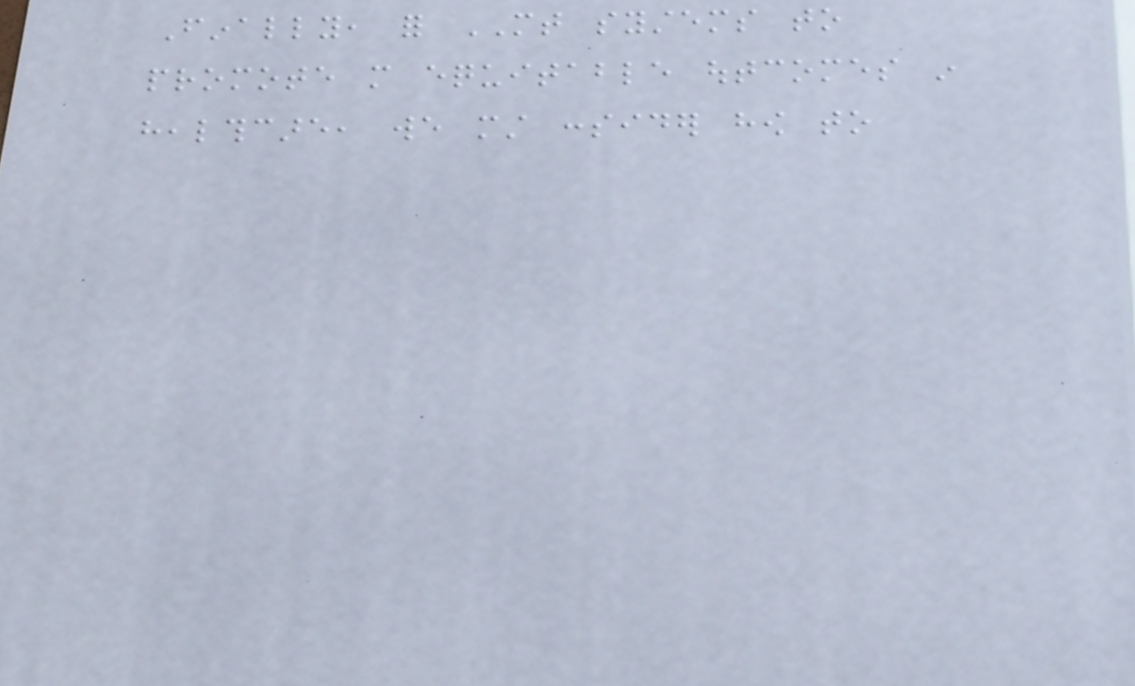Finally, for MT systems to
promote more equitable outcomes in
healthcare, we must consider how to
